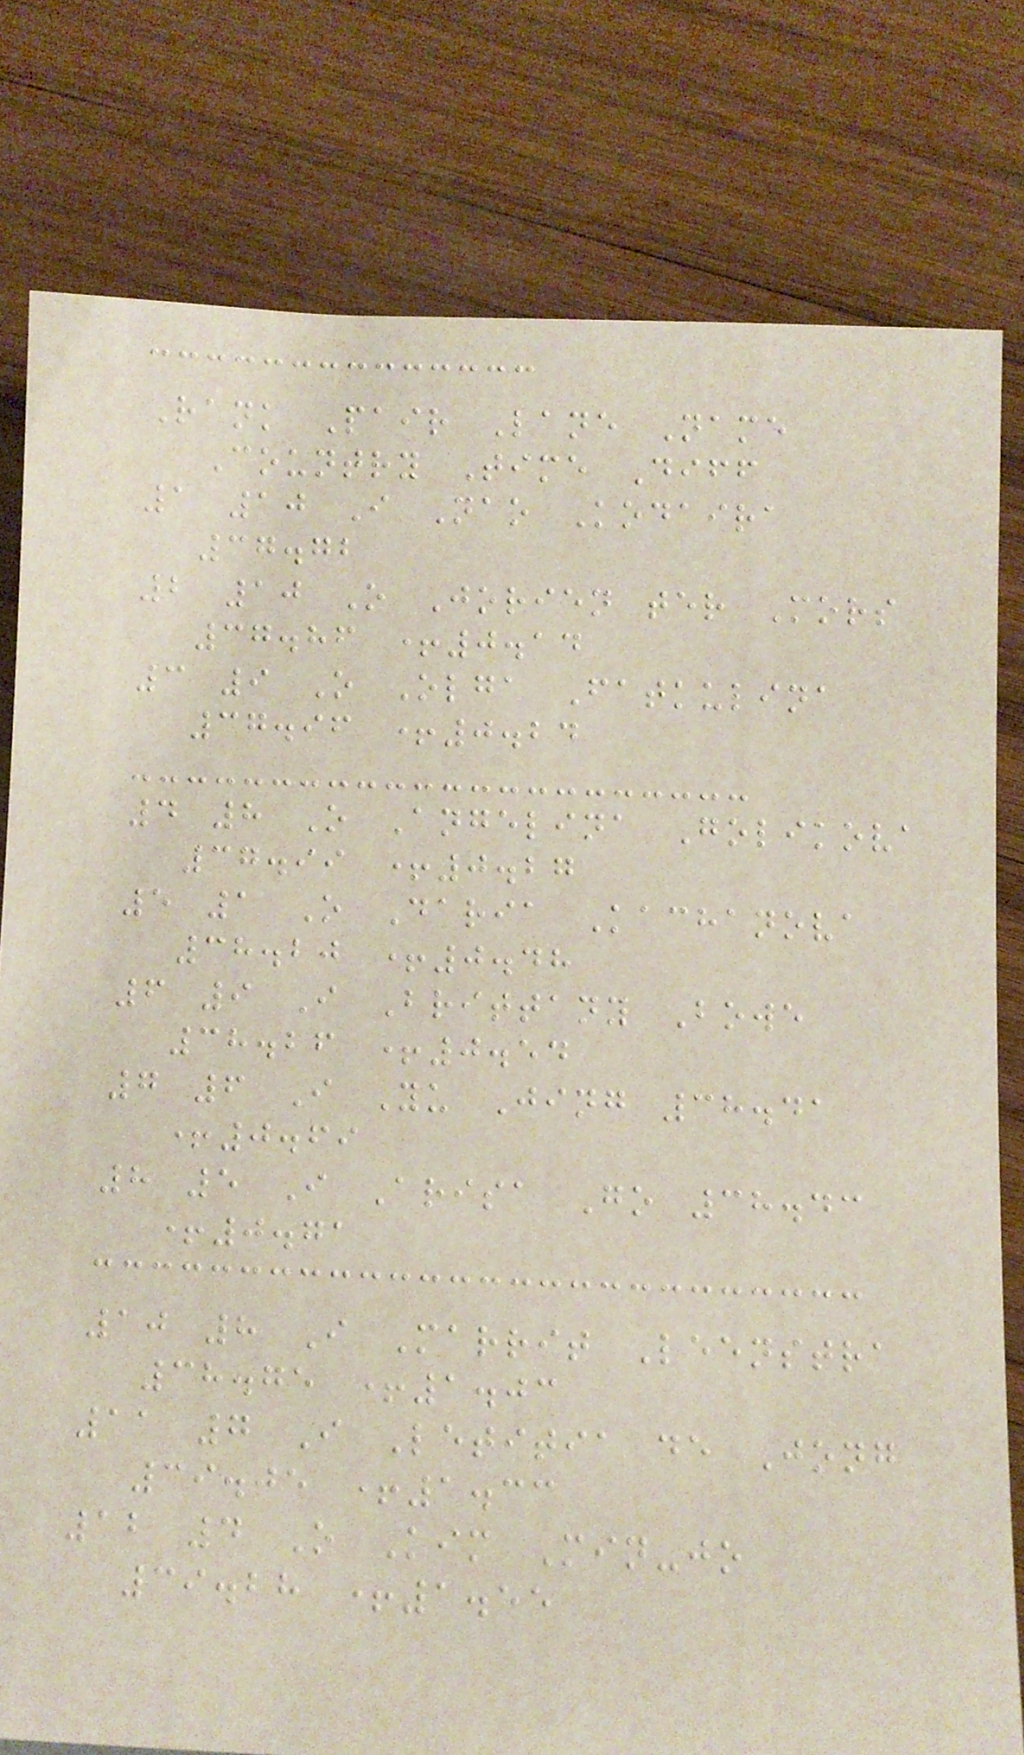Rank Pair Lane Name
Country Time Diff
1 10 I Nao Kodaira
37.72
2 10 O Jorien ter Mors
37.86 +0.14
3 9 O Olga Fatkulina
37.96 +0.24
4 8 O Angelina Golikova
37.99 +0.27
5 1 O Daria Kachanova
38.20 +0.48
6 9 I Brittany Bowe
38.26 +0.54
7 6 I Yu Jing 38.41
+0.69
8 5 I Arisa Go 38.43
+0.71
10 8 I Marrit Leenstra
38.75 +1.03
11 7 I Letitia de Jong
39.05 +1.33
12 4 O Kim Min-jo
39.28 +1.55
